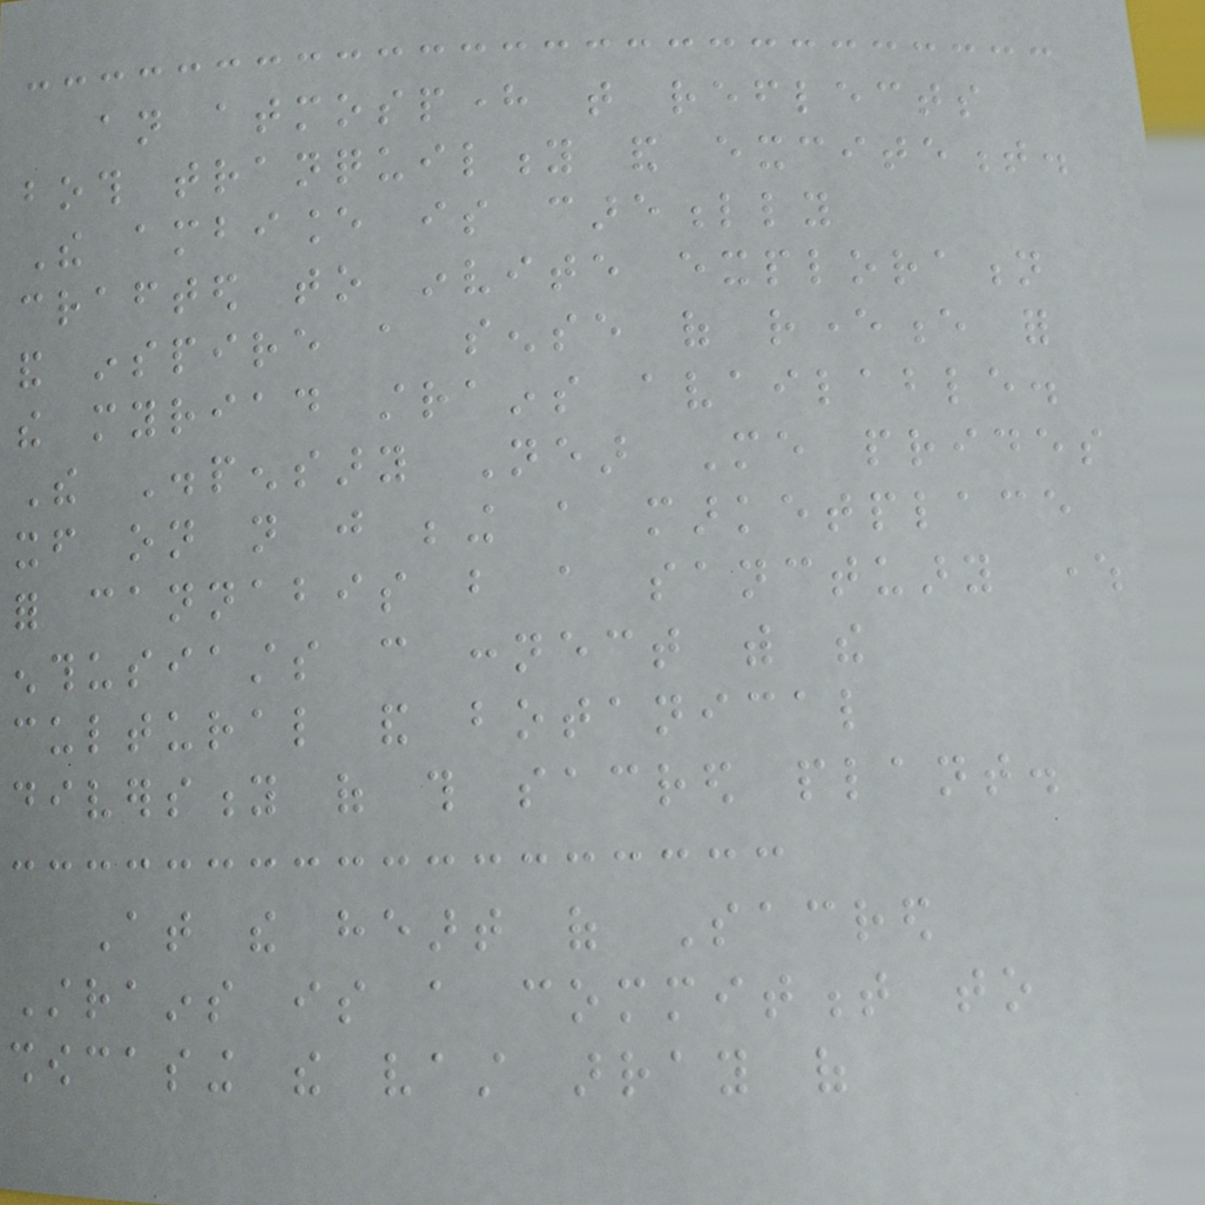an atmosphere that reflects
both tranquility and excitement.
The ambiance is carefully
crafted to invite exploration
and inspire a sense of reverence for
the myriad strains available.
The Dispensary Near Me prides
itself on not just being a marketplace
for cannabis but a sanctuary where
enthusiasts can connect with the
cultural and botanical
diversity of this sacred plant.
At the heart of Sacred
Strains is a commitment to
showcasing the vast array of
